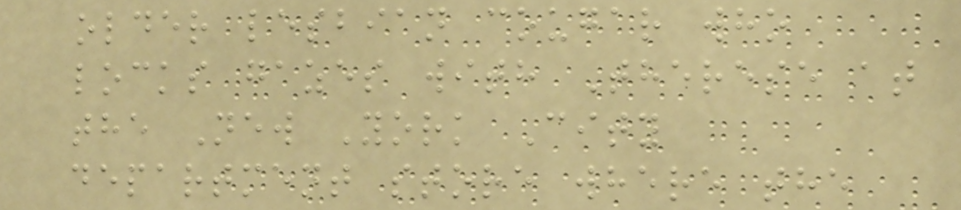older lesbian cougar who
locks gazes with Therese at
the New York City
department store where the
